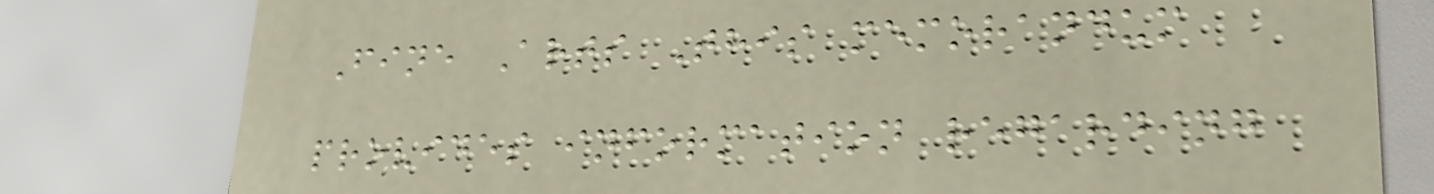Fine Arts This memorandum
provides information regarding
